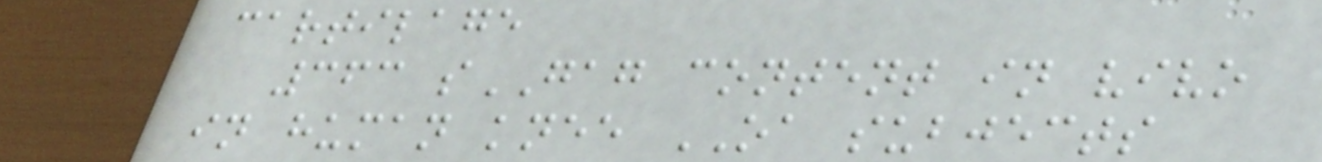cartilage
363 sGAG content in vivo
in human knee OA subjects
